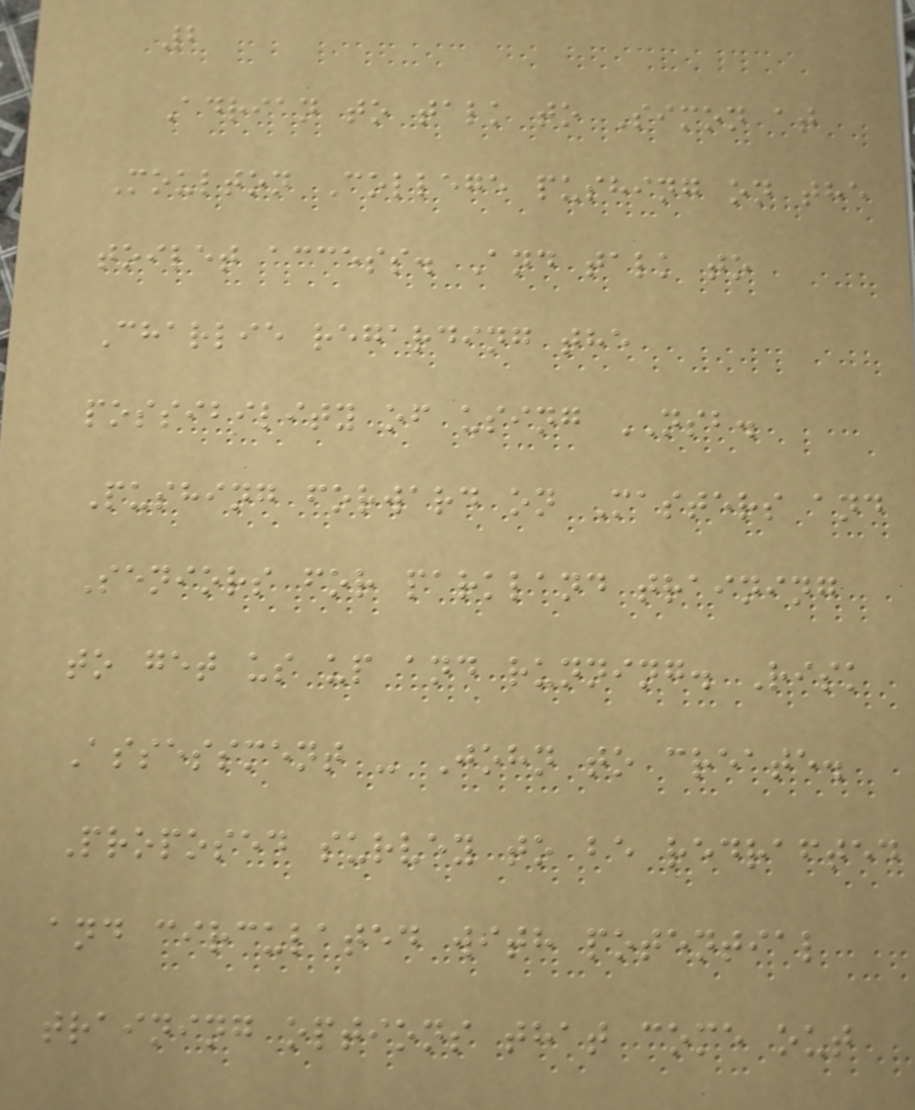2
Adrian to talk to Simon at
Moulton College pushing on the
toilet access. And talk to
Charlie regarding the
possibility of using NSB.
Pushing forward on Masters and
Seniors for parkland training
to get us up and running. Risk
Assessment - John to create.
Proposed survey to be redrafted
and circulated with potential
training options that come out
